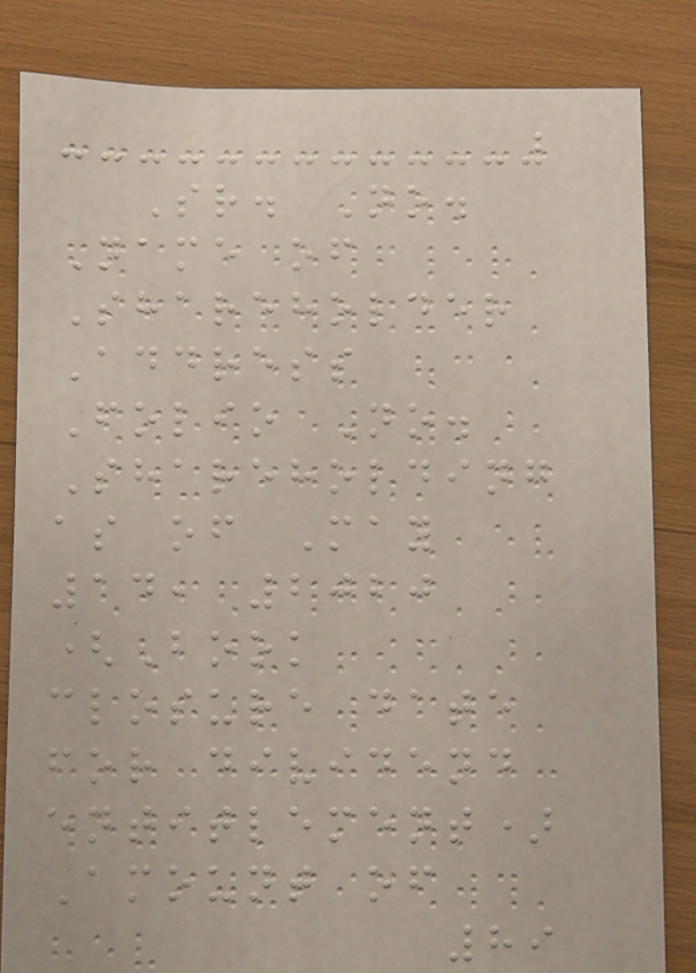Sr. No.
Name of
Shareholder
Address
Folio No.
Shareholding
as of May
14, 2020
(Book
closure date
for dividend
entitlement)
Amount of
89
